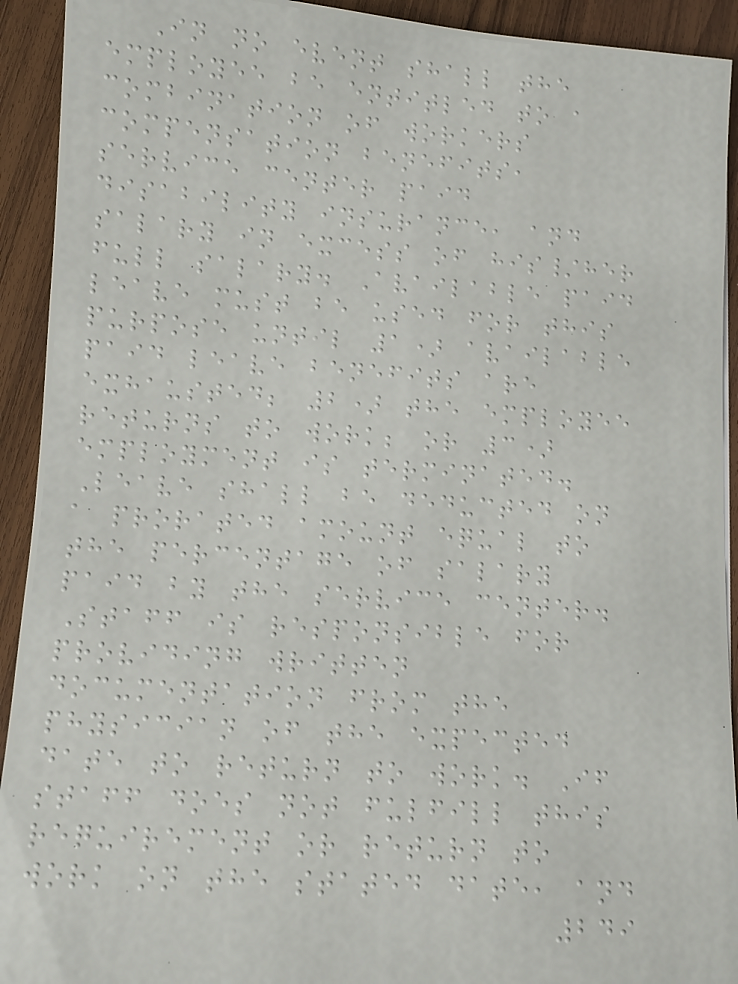In no event shall the
employee be entitled to a
combination of workers
compensation benefits,
service center paid
disability insurance, and
salary in excess of his/her
full salary. Available paid
leave must be used for this
purpose until 1) available
paid leave benefits are
exhausted; 2) the employee
returns to work; or 3)
employment is terminated.
Leave shall be deducted on
a prorated amount equal to
the percentage of salary
paid by the service center.
Staff is responsible for
providing written
documentation from the
physician of the expected
date to return to work. If
staff does not fulfill this
requirement or return to
work on the stated date, and
249
